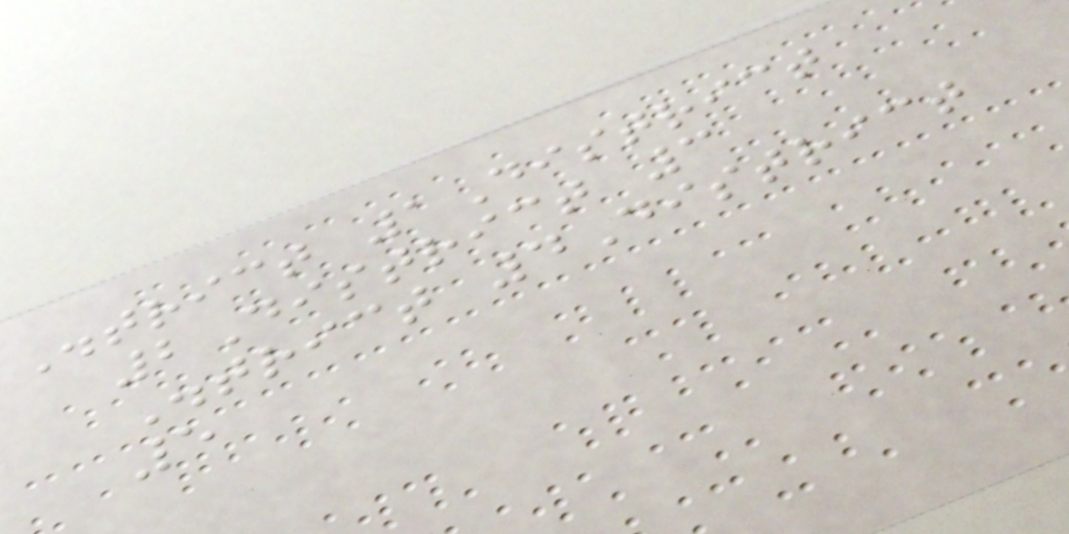District 1District
2District 3
District 4District
5
